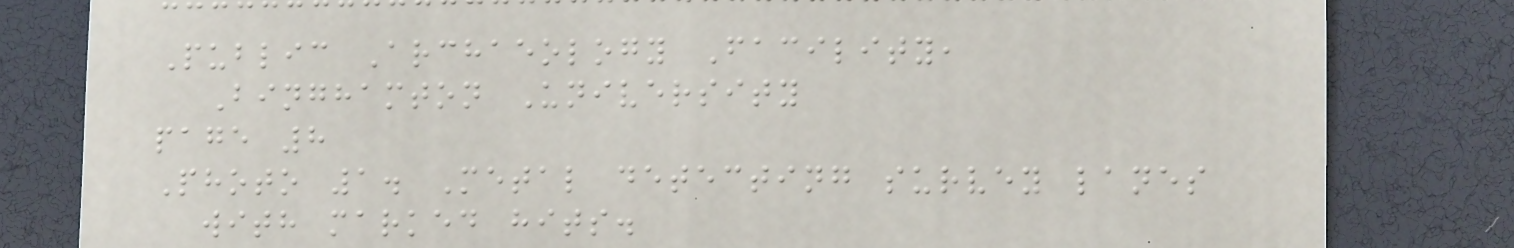Public Archaeology Facility,
Binghamton University
page 8
Photo 1. Metal detecting survey lanes
with marked hits.
